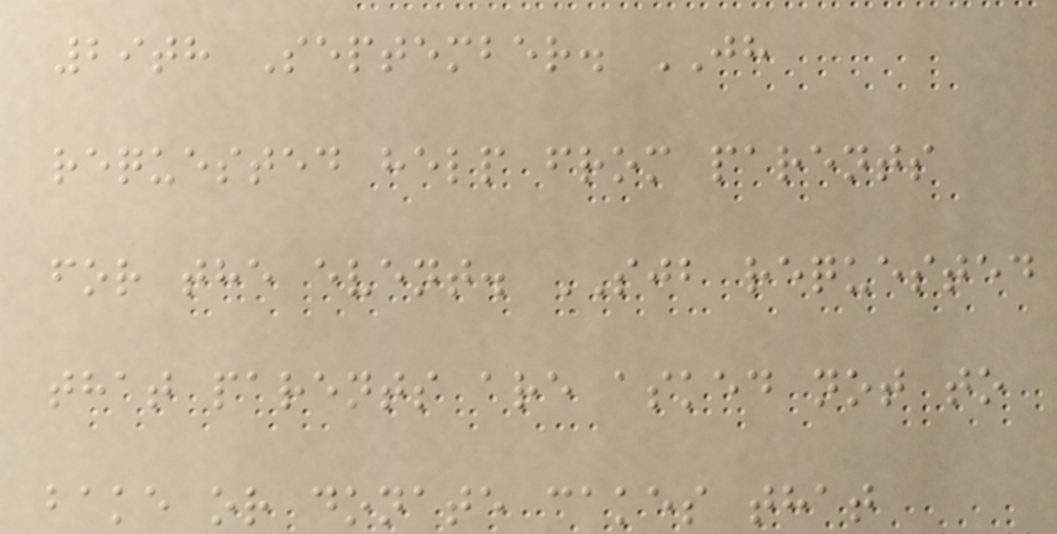29th September. JH
requested help from parents
for the event. SJB requested
that parents are asked not to
bake or donate cakes that
